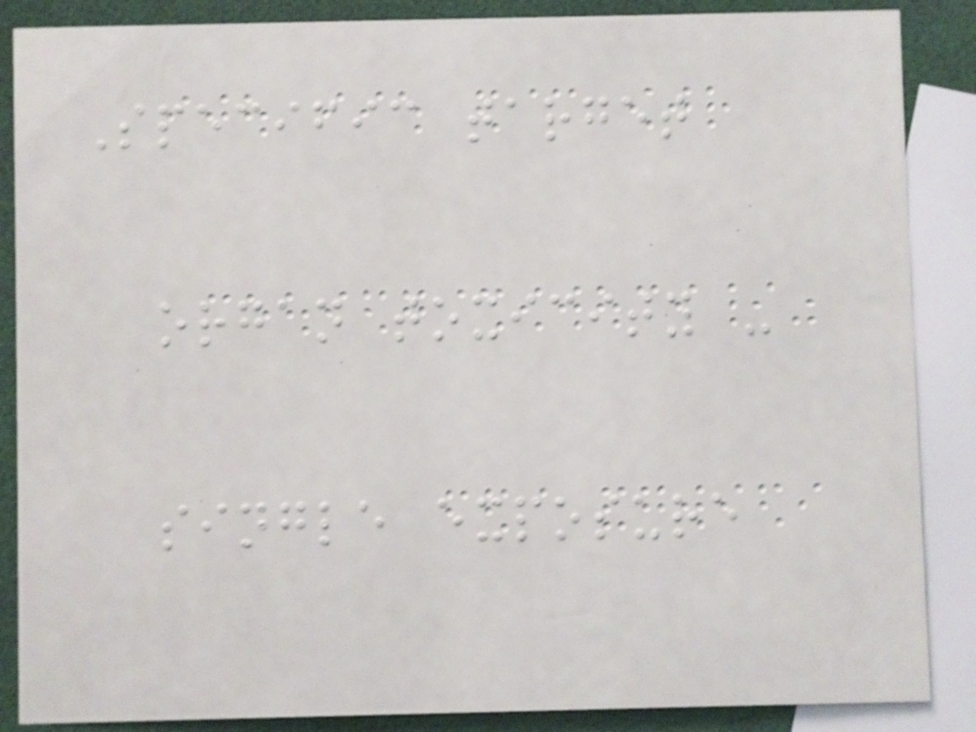Specific target
organ toxicity -
single exposure
